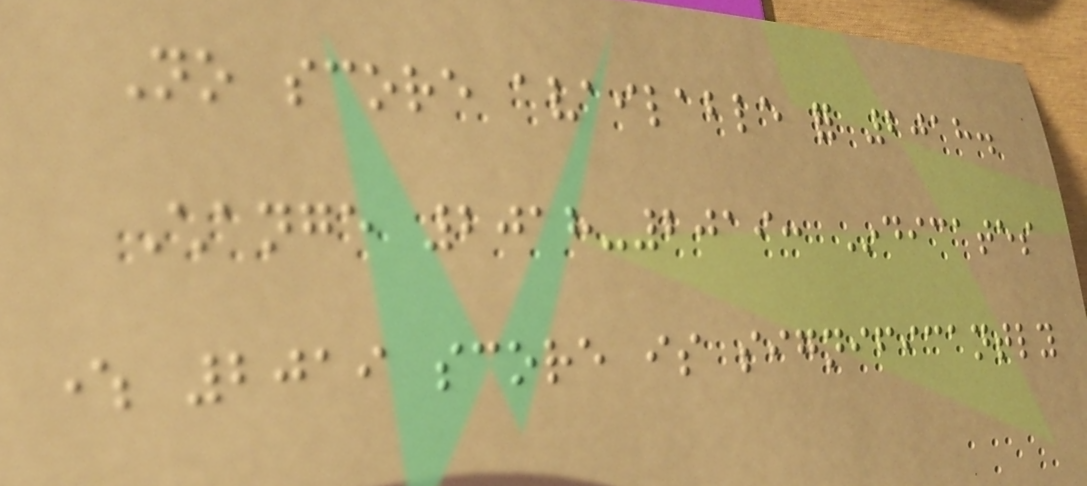No score available for 2018.
Change 2018-2019: Indicates
where 2019 score is significantly
